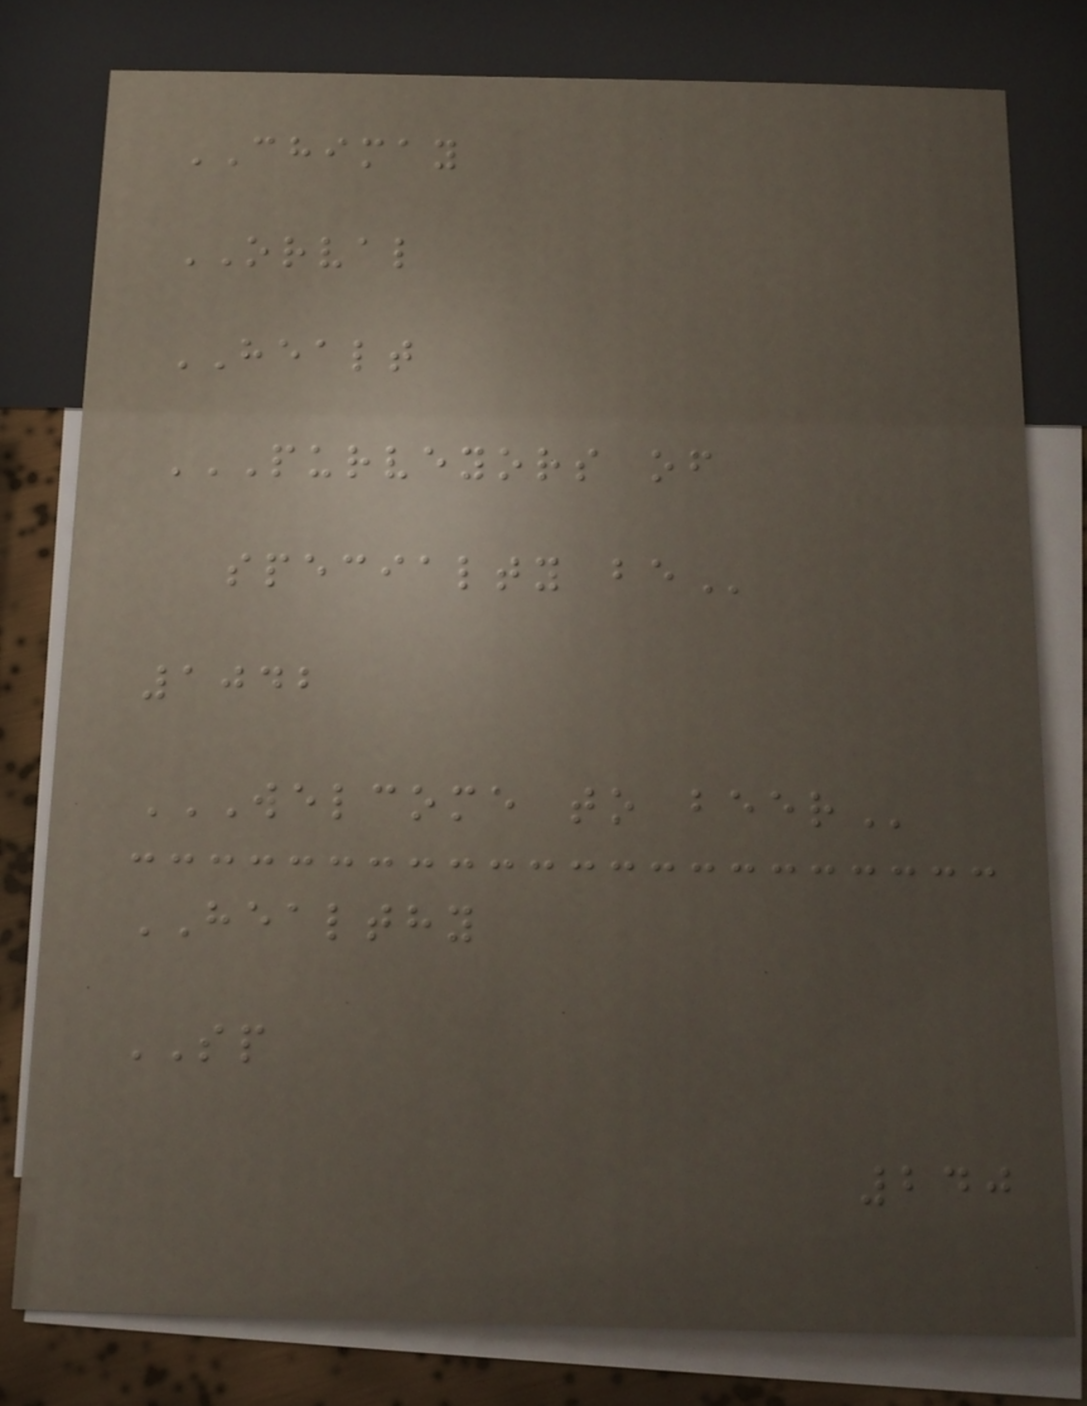CHIMAY
ORVAL
HEALT
PURVEYORS OF
SPECIALTY BE
1042
WELCOME TO BEER
HEALTHY
SP
240
